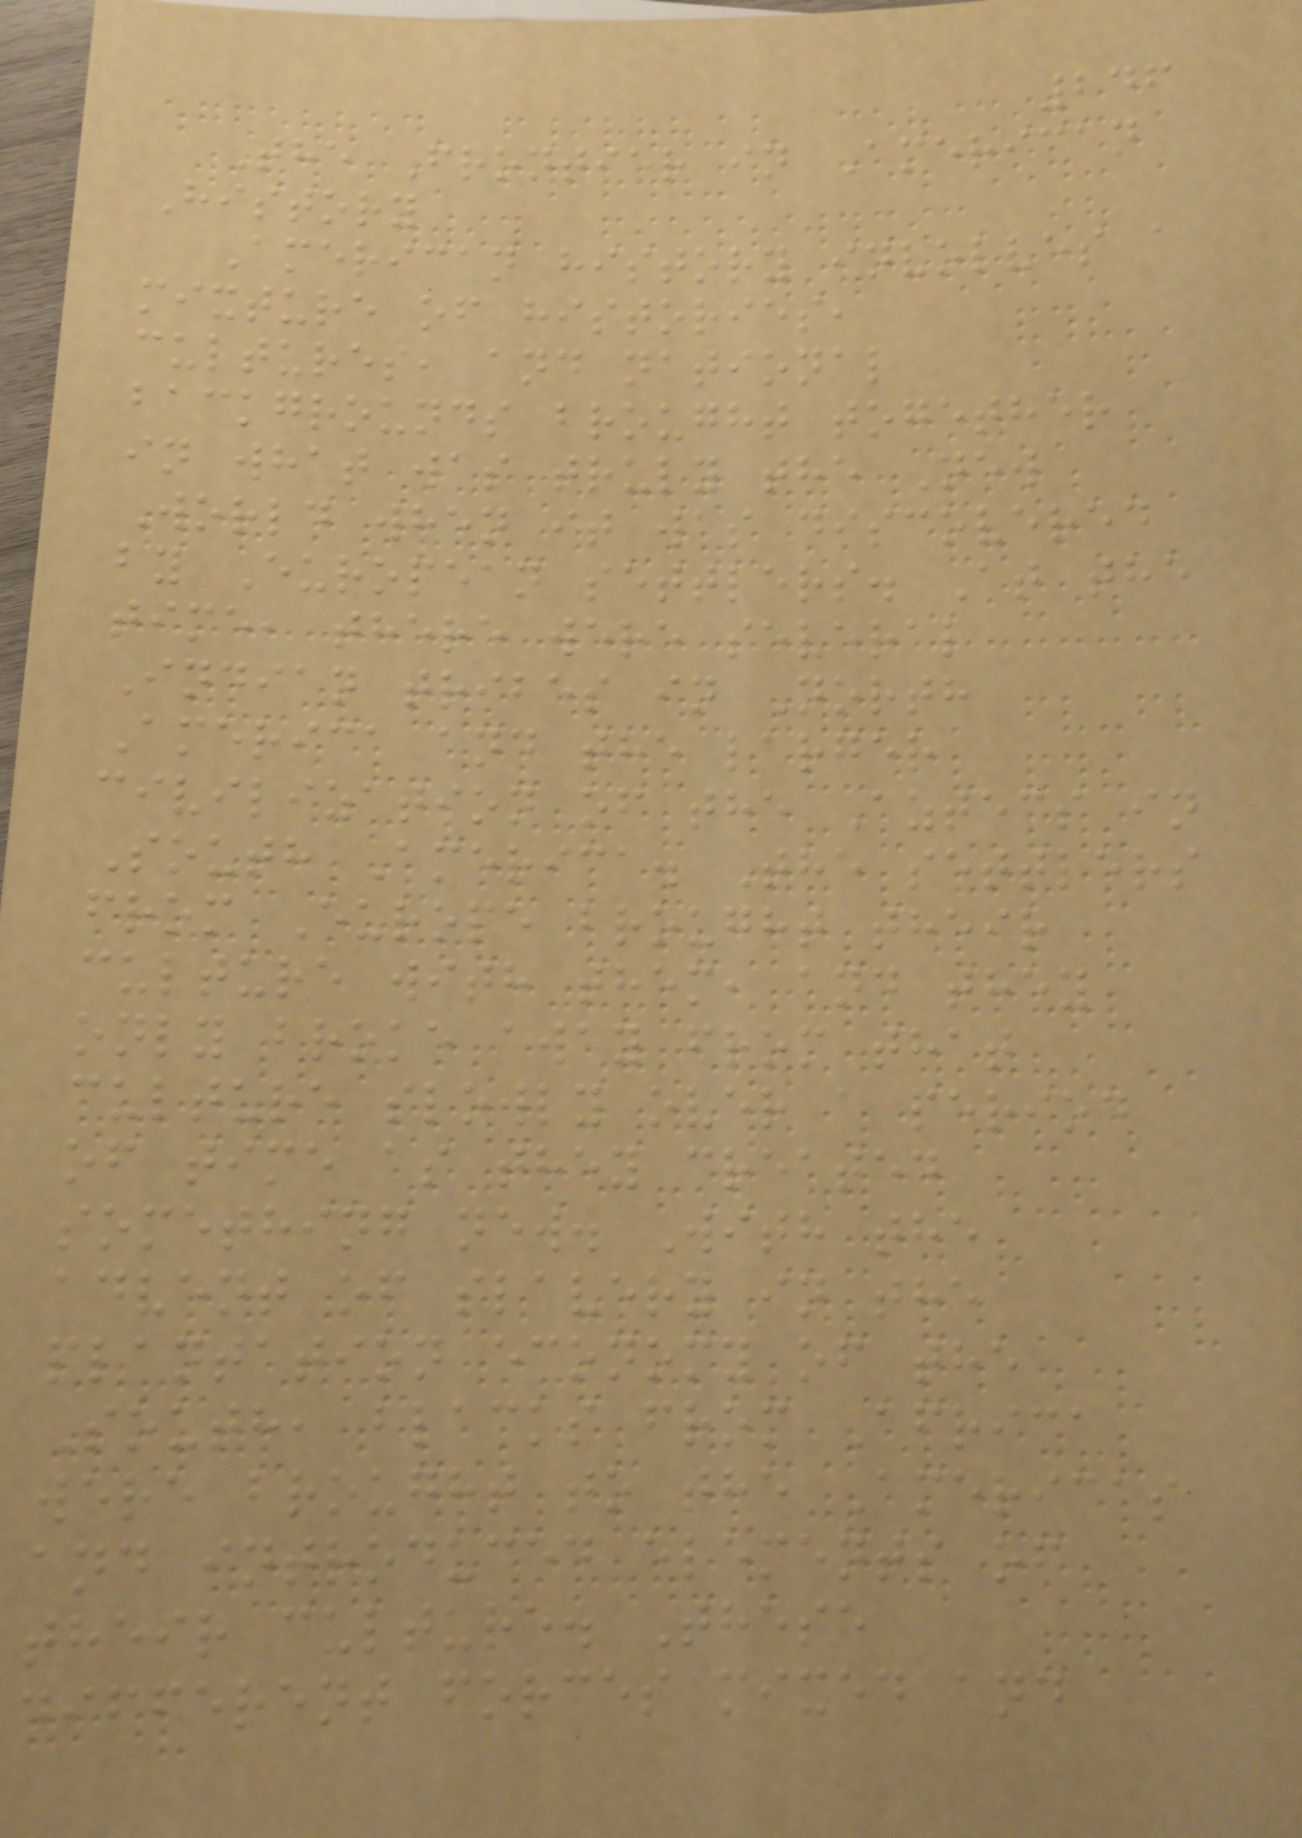246
The Frontier in American
History
American history involves a
mixture of histories,
cultures, and national
backgrounds brought together
in what was truly the New
World when it was discovered
by European settlers. At the
time, there were several
Indian tribes in North
America and the larger
civilization of the Aztecs in
South America. The settlers
from Europe brought their
culture with them, and they
only broke away from that
culture slowly over a period
of time as they created
something new. With the
advent of slavery in the
plantation economy of the
South, blacks from Africa
were brought to the Americas
and introduced elements of
their culture. These
different forces mixed and
